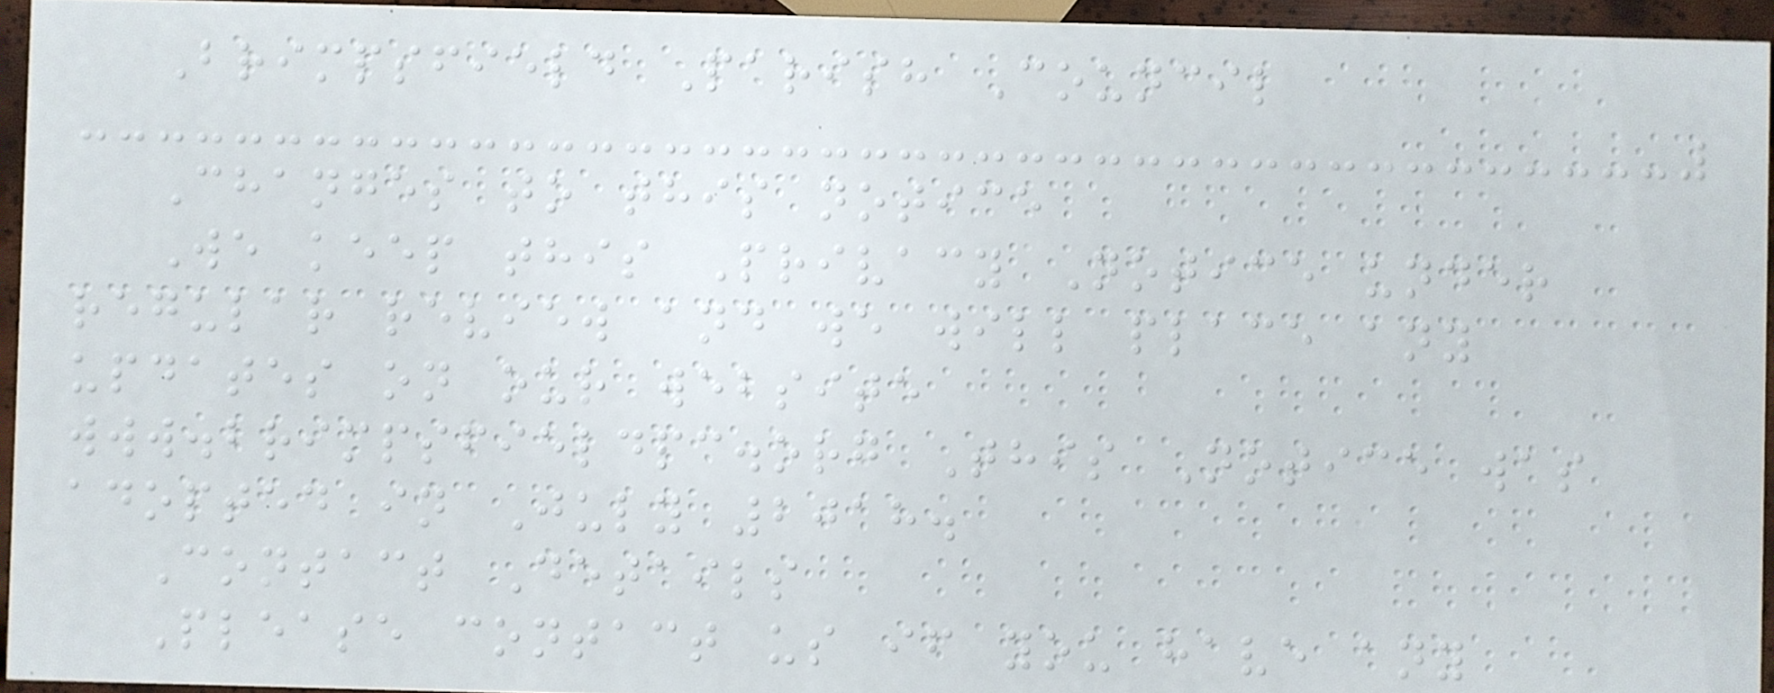Brimpsfield Parish Council
Changes to this notice
We keep this Privacy Notice under
regular review and we will place any
updates on our website
www.brimpsfieldpc.org This Notice was
adopted in July 2018.
Contact Details
Please contact us if you have any
